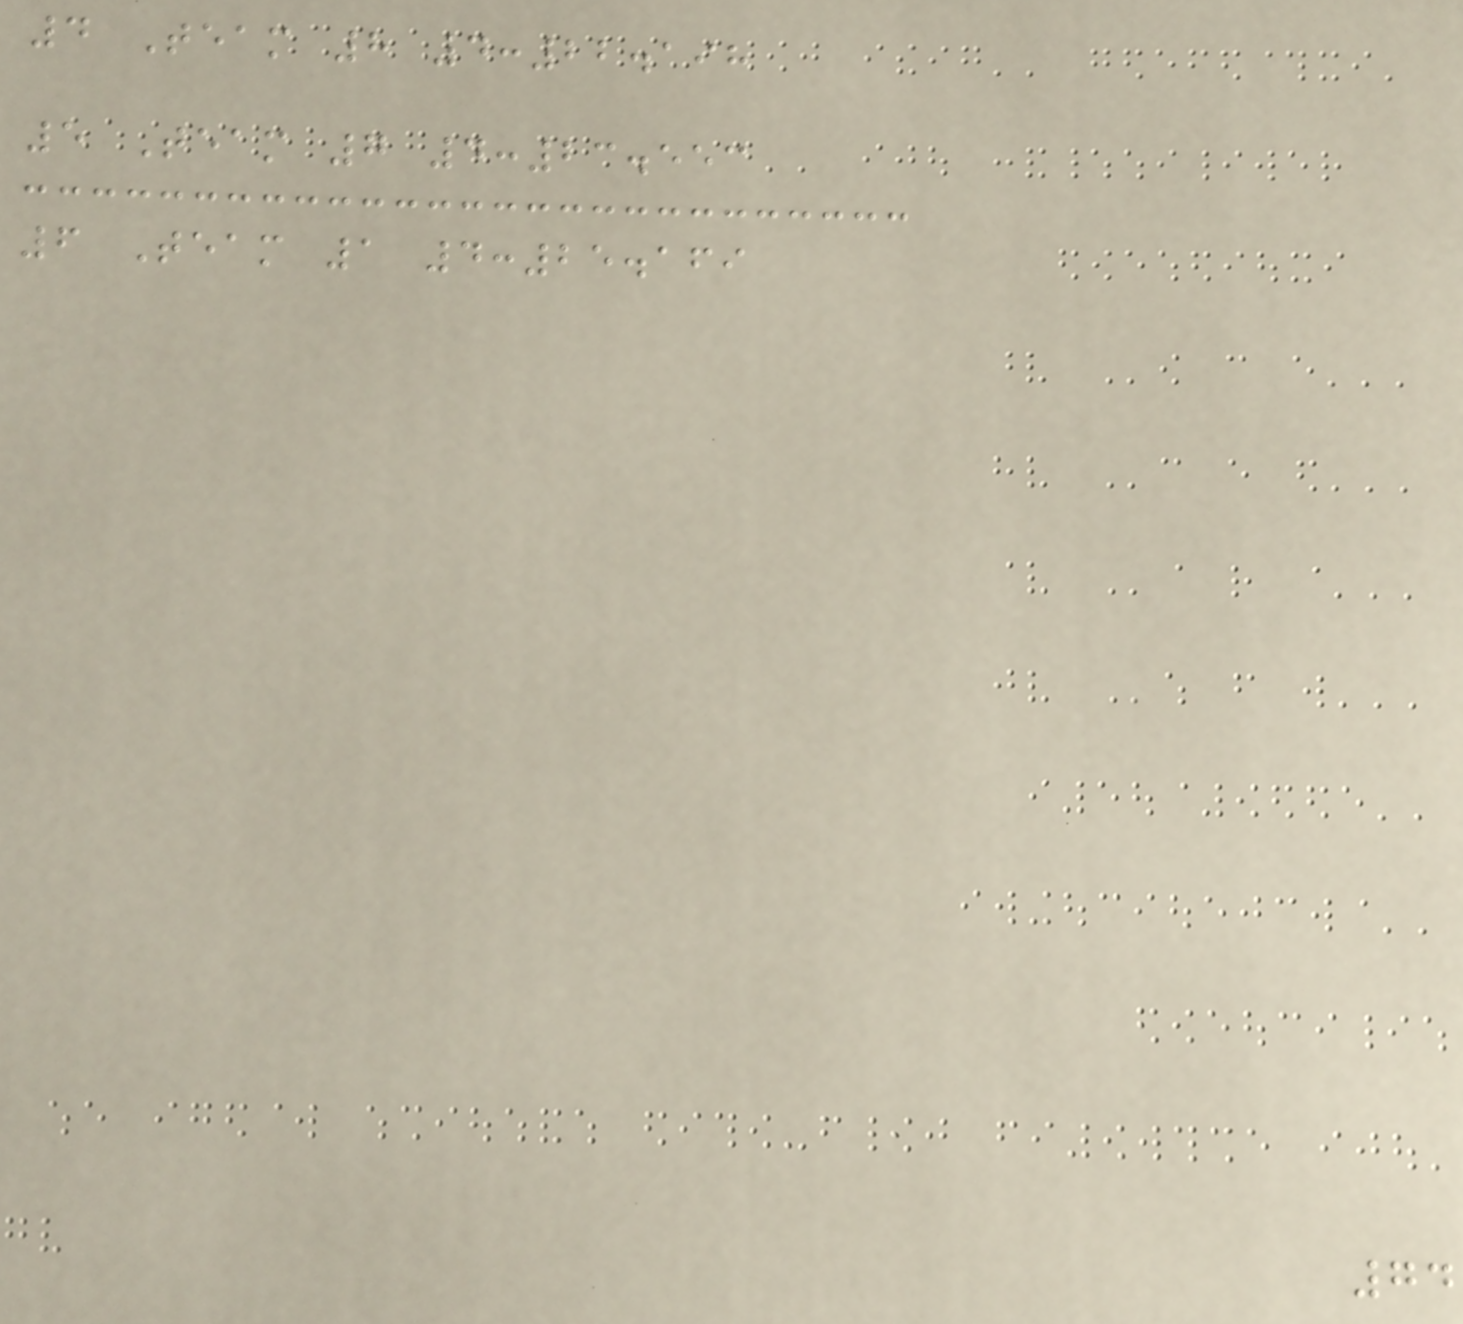4 Team 8 4:22.198
5 Team 7 4:23.553
6 Team 1 4:25.169
74
